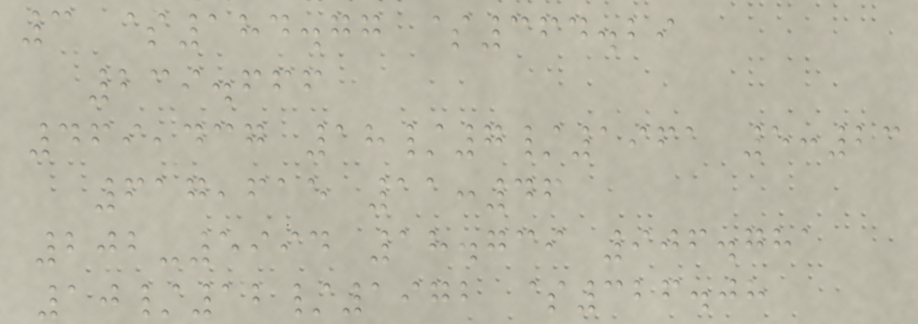3 $184.77 $364.29
239.666
469,437 18/7/1961 5:23
617,615 11:46
202-5994 18.739 906.781
10/12/1972 $326.08
